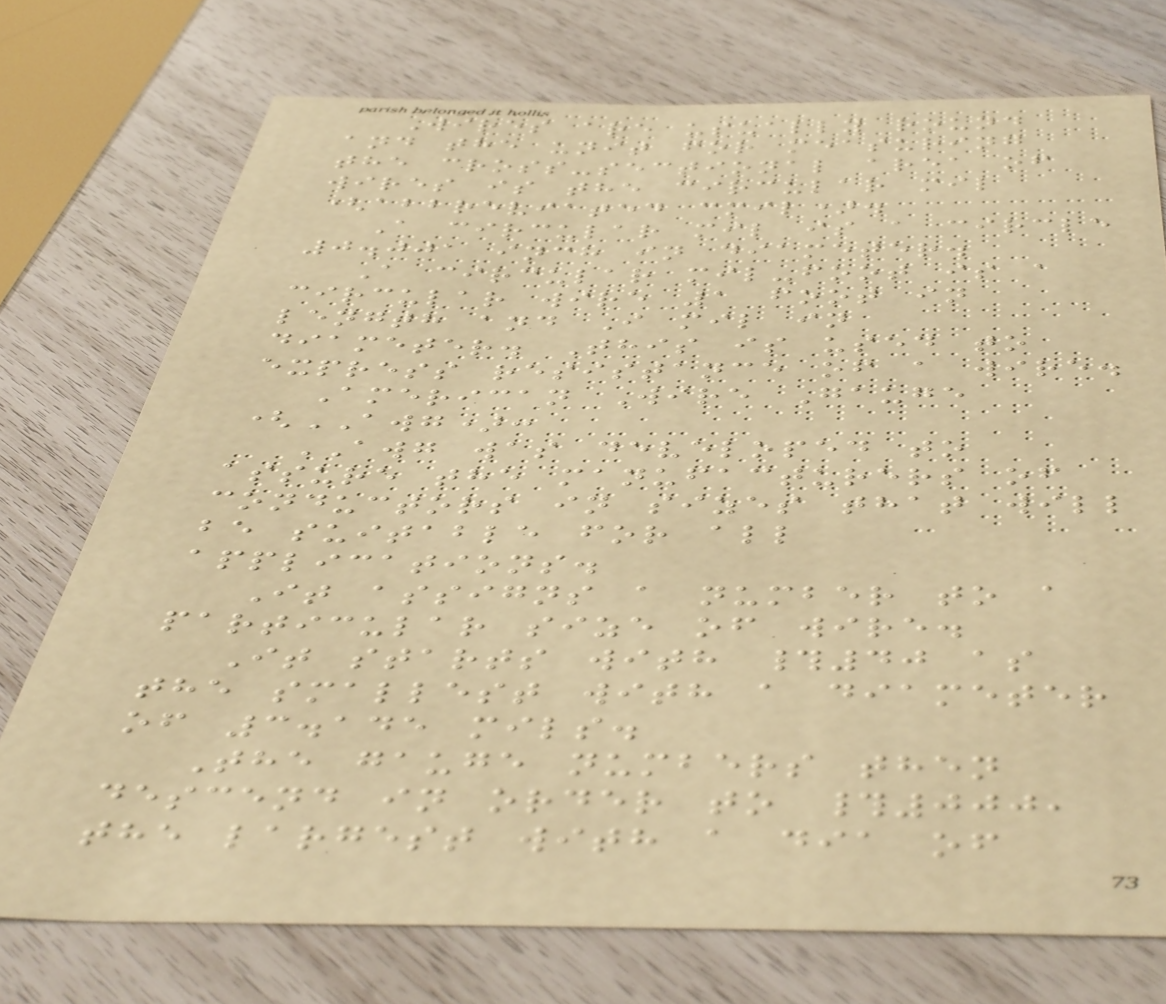Wires are usually round
and the unit for measuring
the cross-sectional area of
wires is the circular mil
(abbreviated cmil).
A circular mil is a circle
0.001 inch in diameter.
A circular mil-foot is a
circular wire 1 foot in
length and I mil in
diameter. This is used to
express resistance of a wire.
American Wire Gauge
(AWG):
AWG was developed to
assure the manufacturers of
conductors in sizes that will
be suitable for all
applications.
It assigns a number to a
particular size of wire.
It starts with #40 as
the smallest with a diameter
of 3.145 mils.
The gauge numbers then
descend in order to #000,
the largest with a dia of
